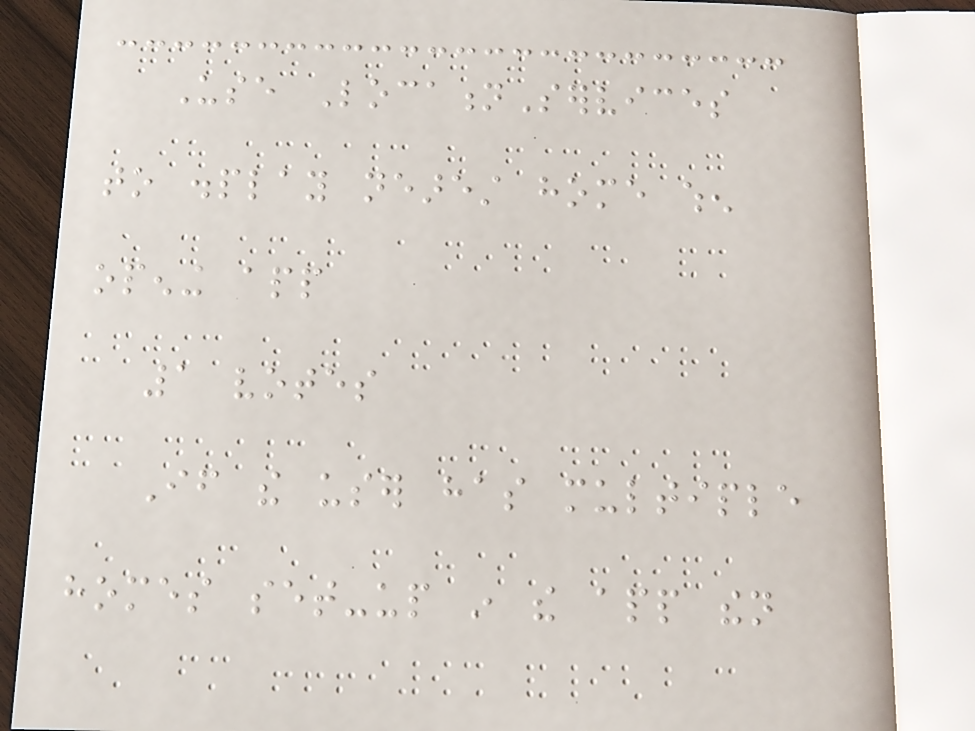Use LocationServices
to display nearest home when
opening app
1 votes
If the user has multiple
homes set-up in the app then
